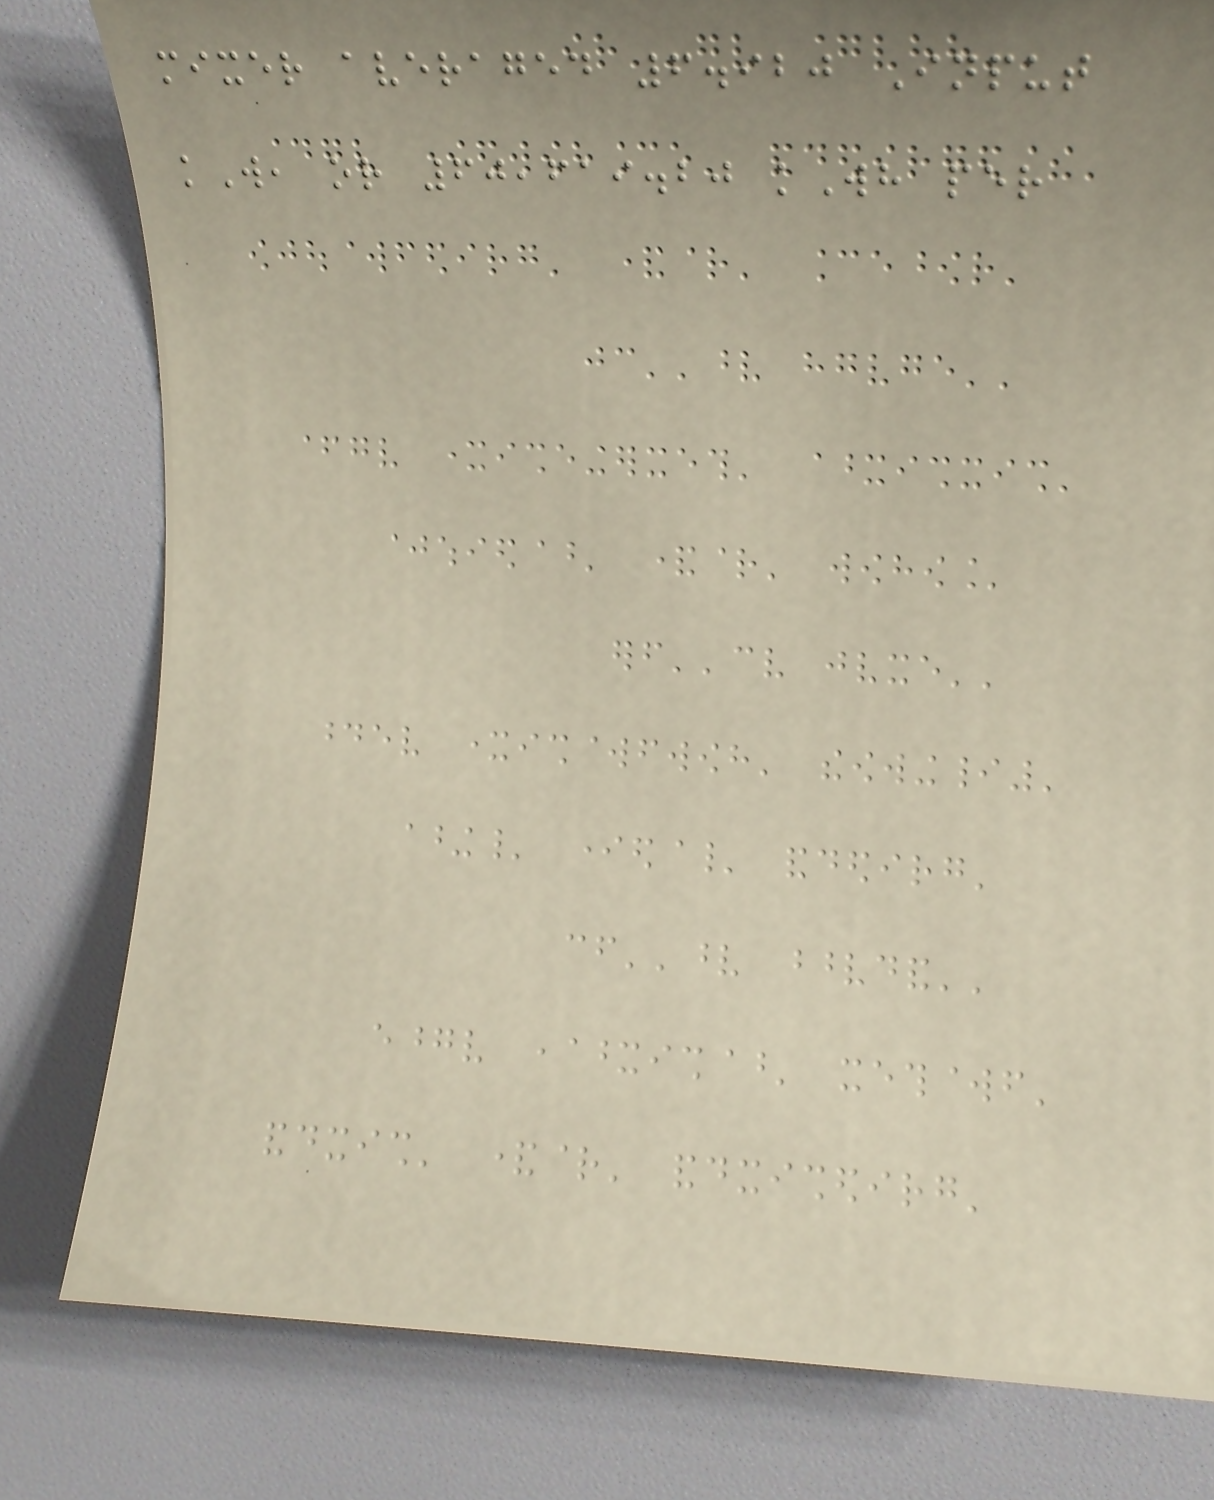mixer averaged 6.920 Input
kW, or 60,619.20 kWh per
